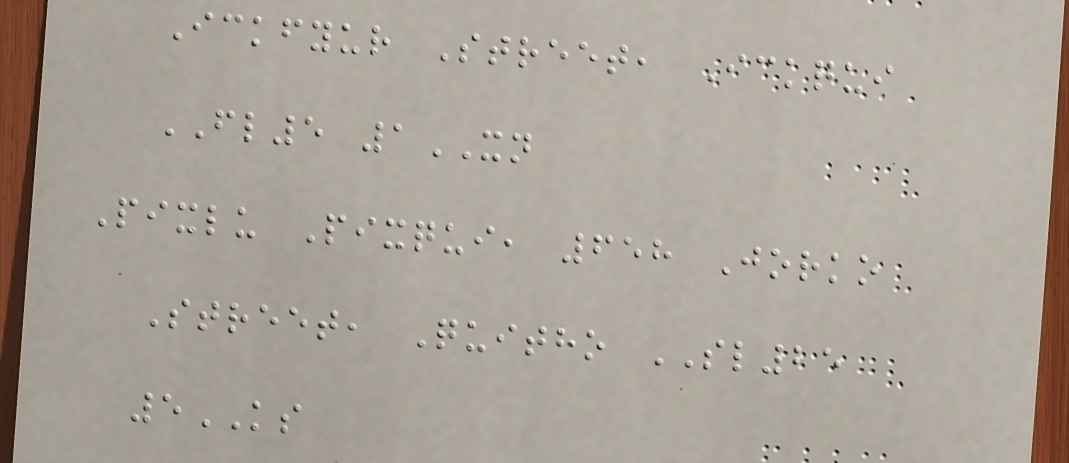Ickfyur Street, Ickqui
FL5 1XN
Pixlu Pixqui, 658 Jorko
Street, Quitho SL25
5KS
